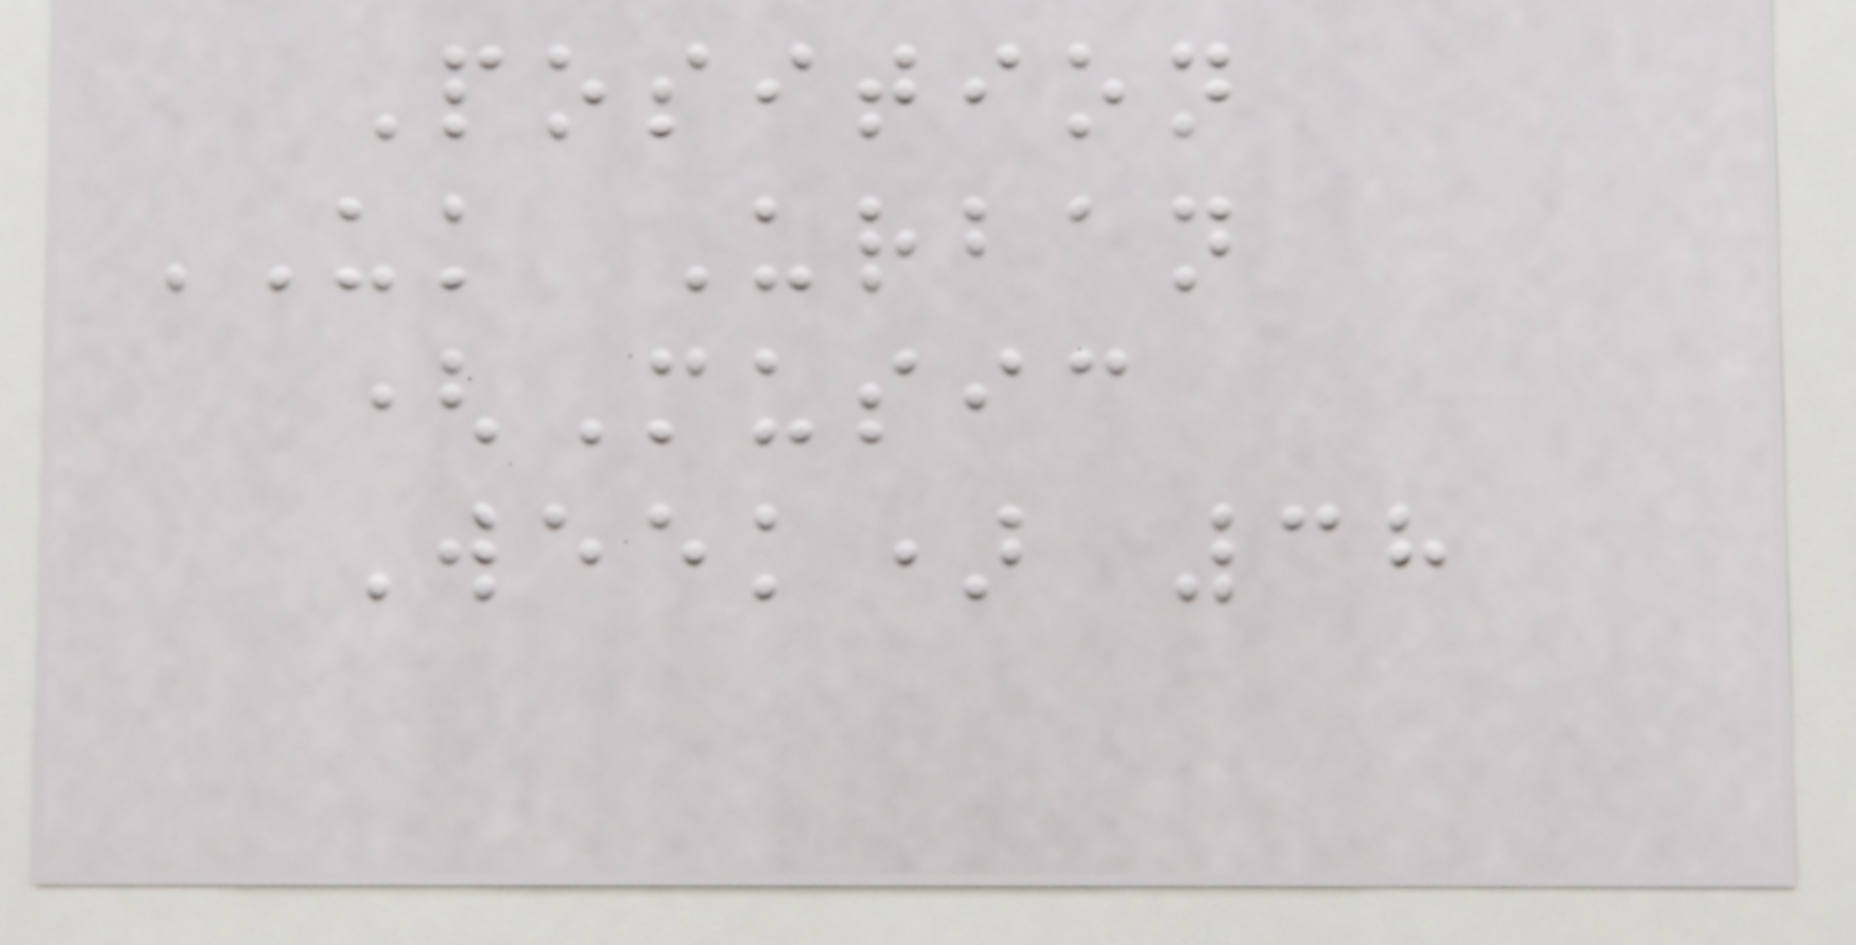Position
UK Urban
(Music
Week) 38
